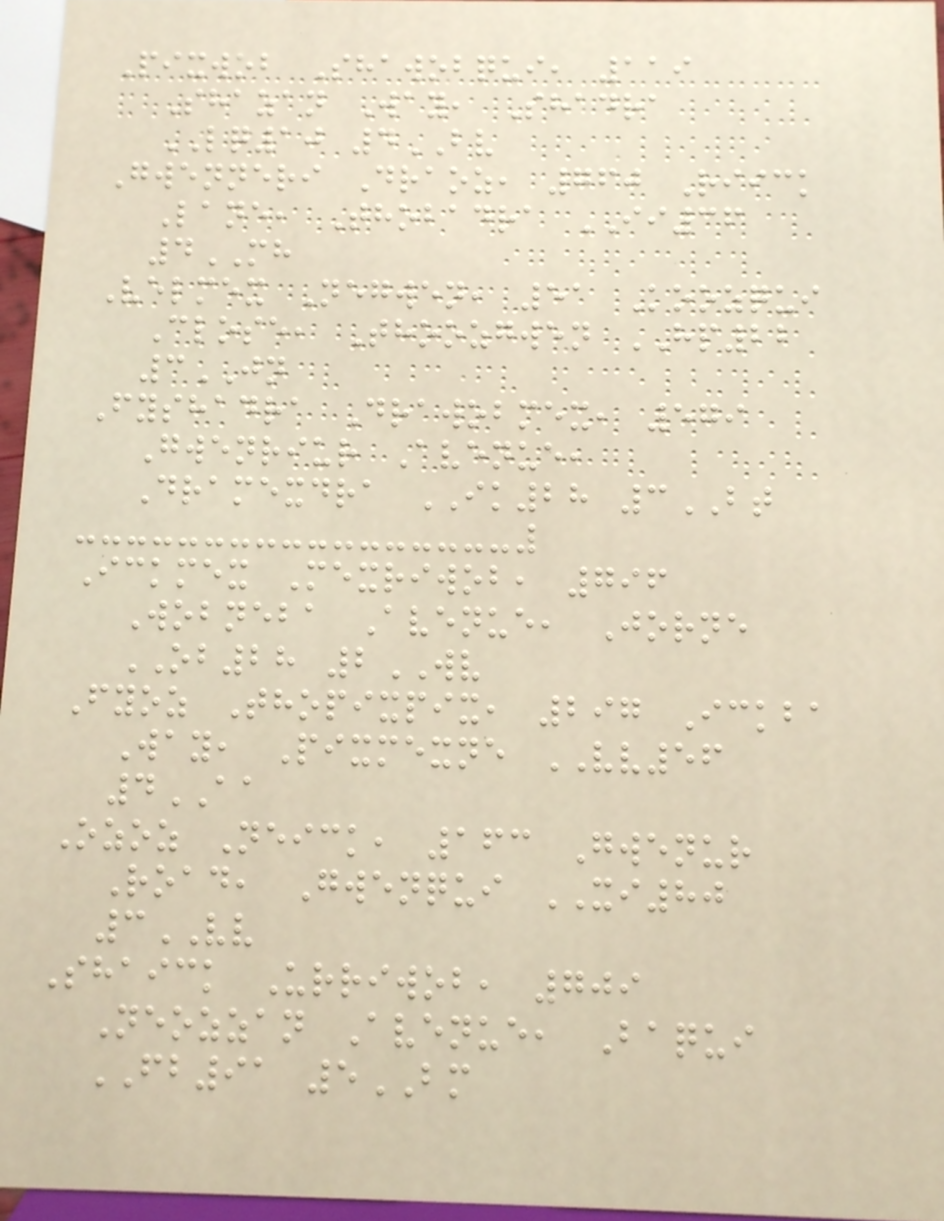Pixwob Shawobqui, 119
Shazan Way, Shadra
LQ10 4BV
Gwenneri Draoz, 760 Riick
Lane, Thobadra II36
4MH
Velmex Negwen, 51 Koozqui
Close, Thoozgwen HP22
3JN
Fyshadra Drawobmex, 579
Gwenriur Avenue,
Dramexdra IK28 3BT
Ickmex Mexriwob, 796
Wobneba Avenue, Jorne
OB28 2WV
Fyoz Thopixpix, 297 Ickba
Way, Pixmexne VV56
4AA
Ozoz Neick, 163 Gwenur
Road, Gwenqui XI80
3VV
Shaick Urriwob, 709
Neozzan Avenue, Baqui
FB91 5BM
